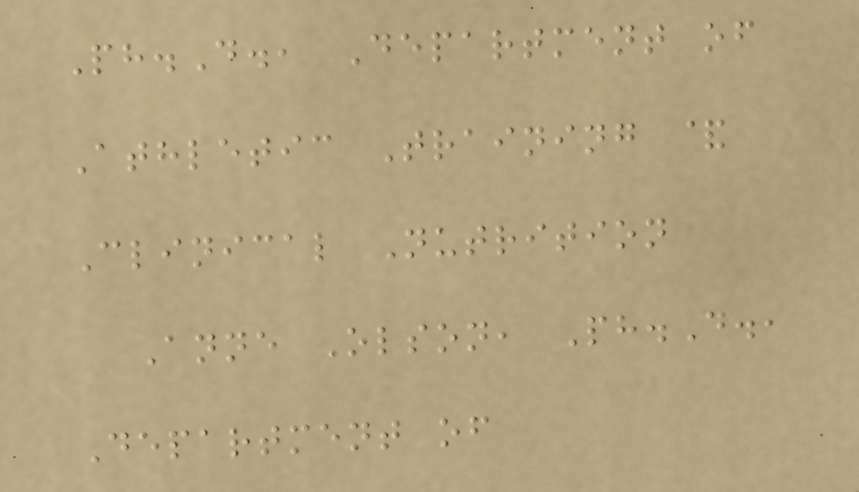Ph.D., Department of
Athletic Training &
Clinical Nutrition
Anne Olson, Ph.D.,
Department of
